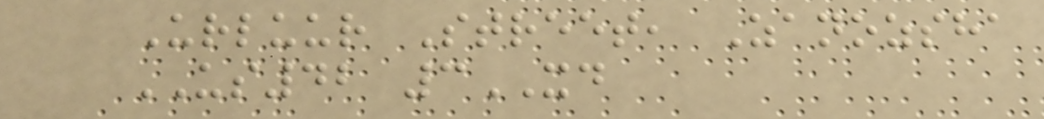Urluur Street, Zanozsha
US42 3XD
